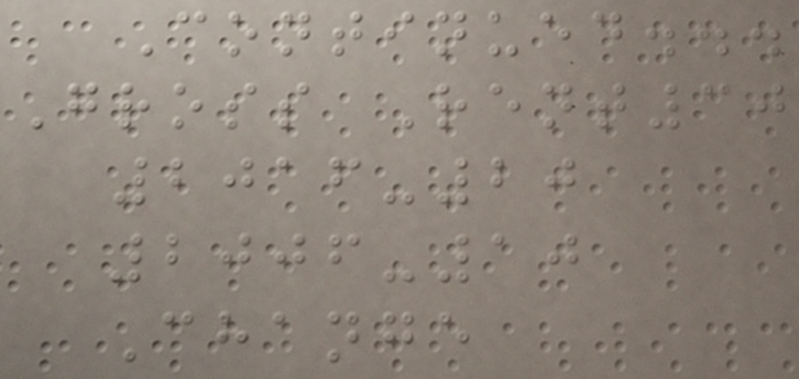Continued...
Gross Rent30
2016-20
2006-10
Change
